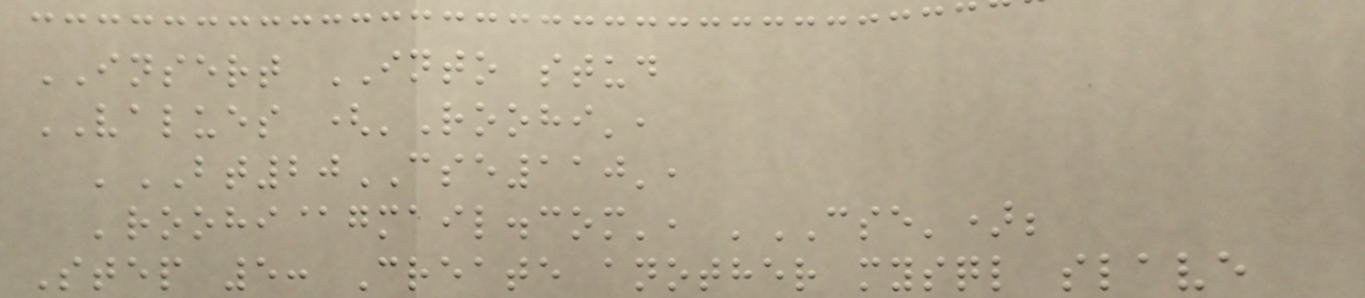INSERT INTO stud
VALUES ('Roohi',
'BT20CSE110',
'roohi@gmail.com', 'CSE');
Step 5: Create another mysql slave
